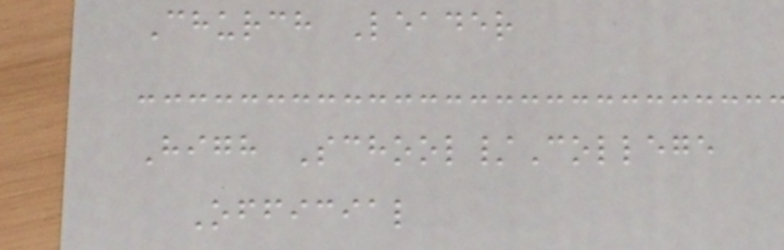Church Leader
High School/College
Official
